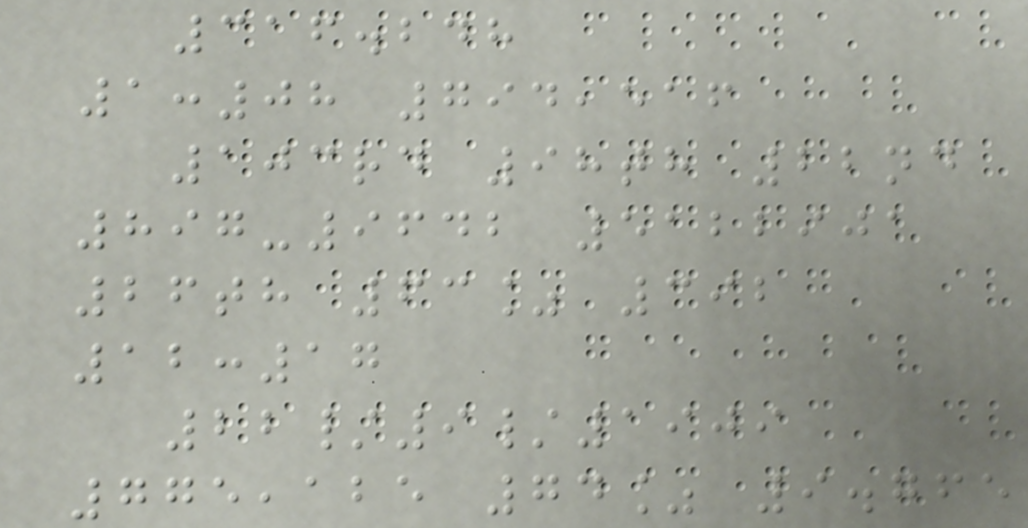316.248
1:08 794,516
103rd 98th 22nd
897-9642 5122901
26th 63% 392
12:17
22/9/1909
775,125 74% 9.765
